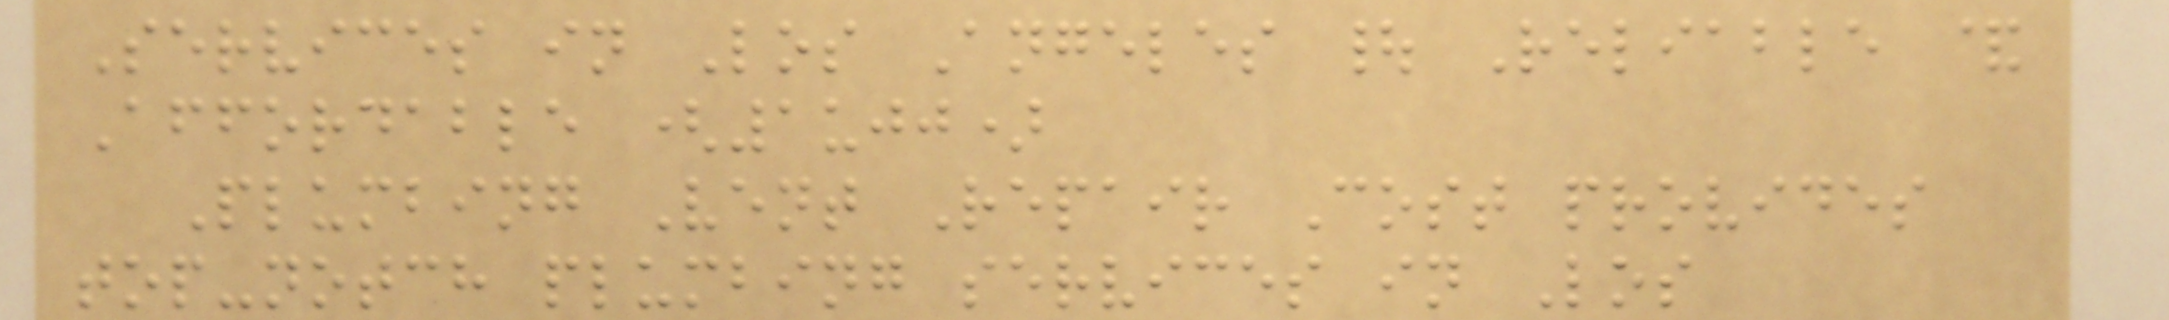Services in Los Angeles | Reliable &
Affordable (1ujj)
Plumbing Vent Repair Cost provides
top-notch plumbing services in Los
